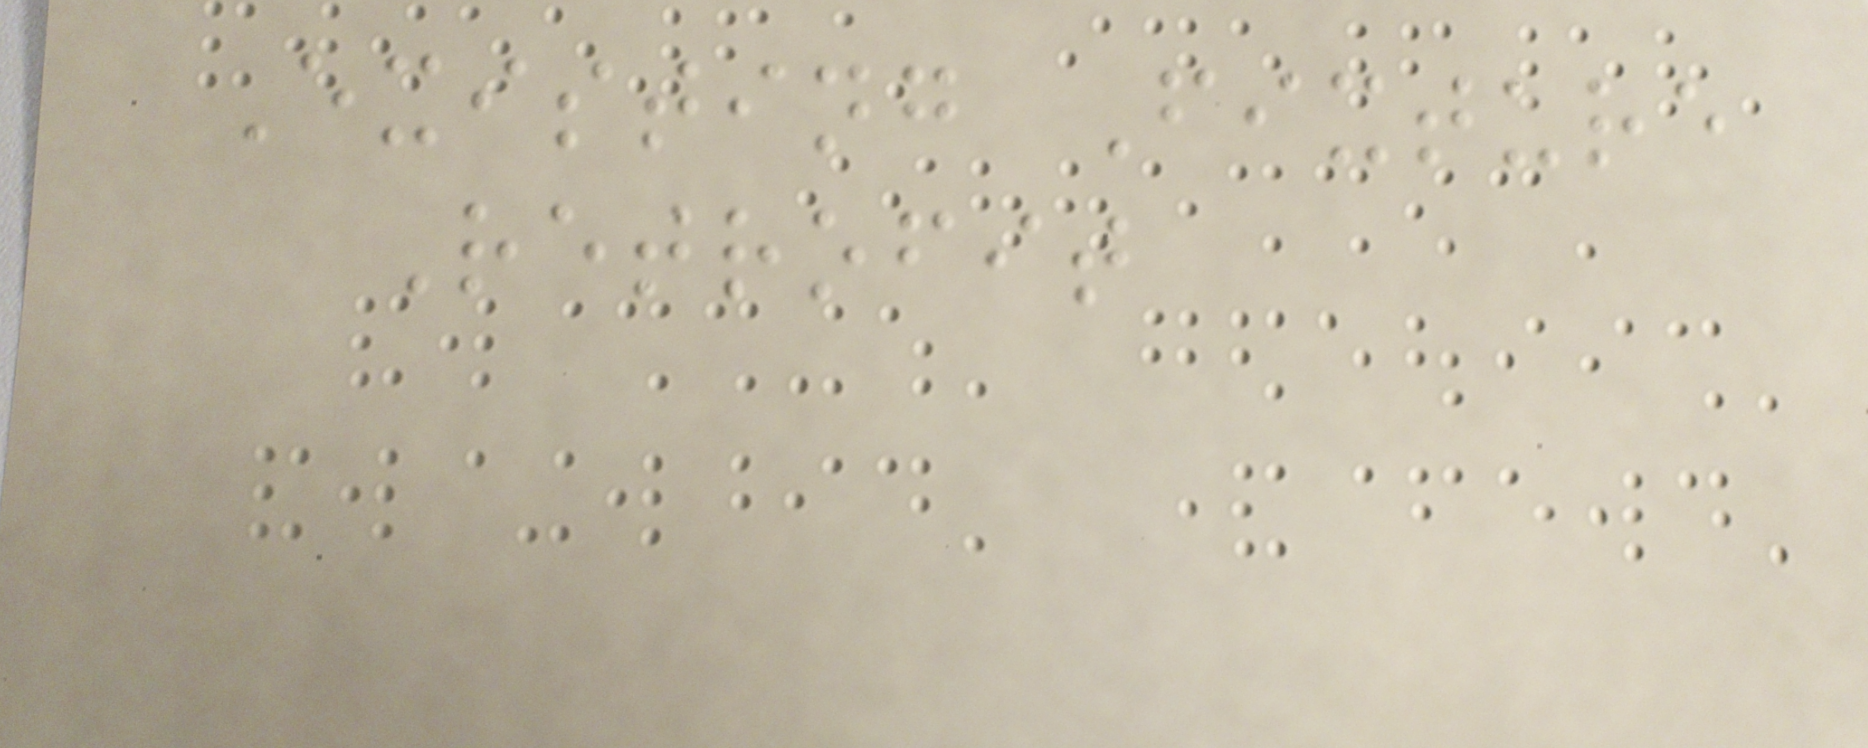Existing Fixture
Retrofit
